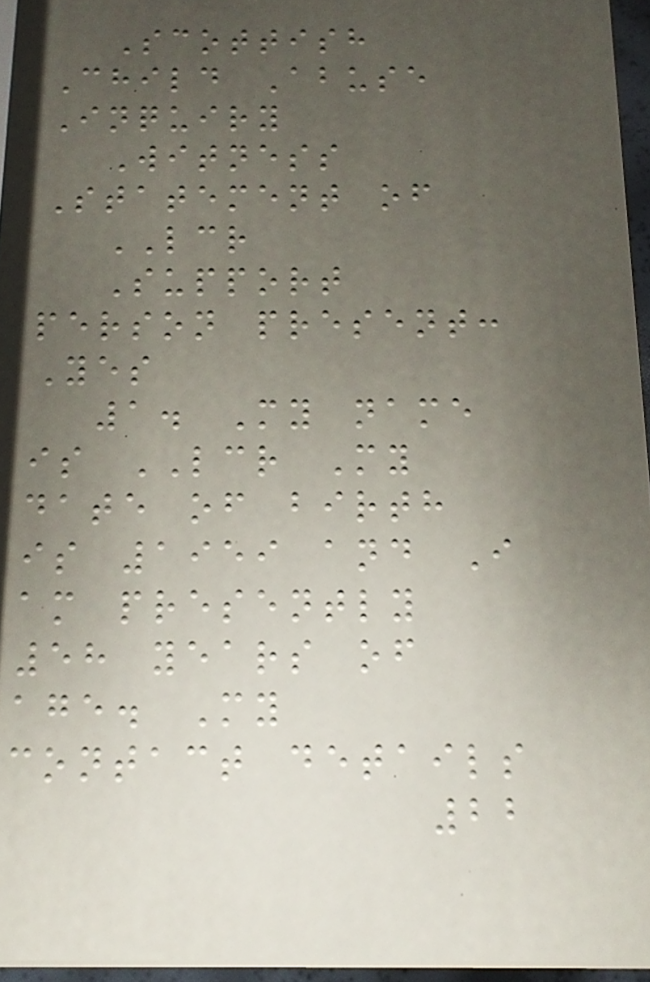Scottish
Child Abuse
Inquiry
Witness
Statement of
LCR
Support
person present:
Yes
1. My name
is LCR My
date of birth
is 1959 and I
am presently
58 years of
age. My
contact details
22
